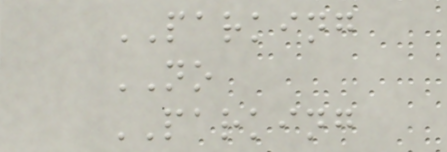PARKING
NO
PARKING
